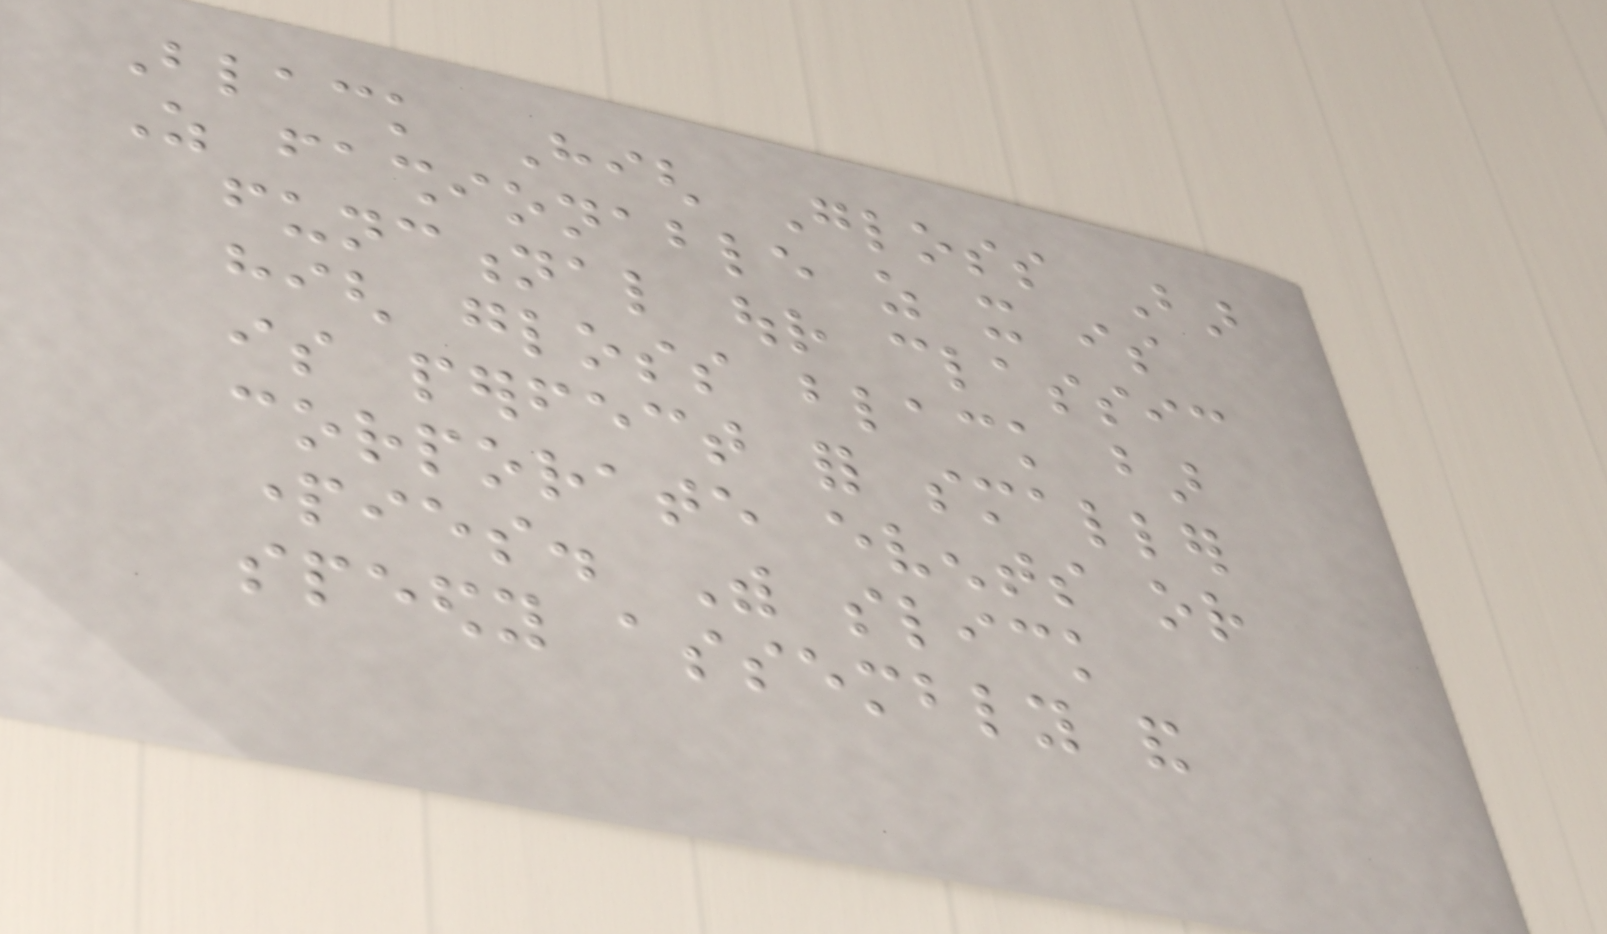Black High Gloss Bar
As fashionable as it is
functional our classic
high gloss black bar
is perfect for smaller
corporate events or
parties. With slick
speedy assembly and
